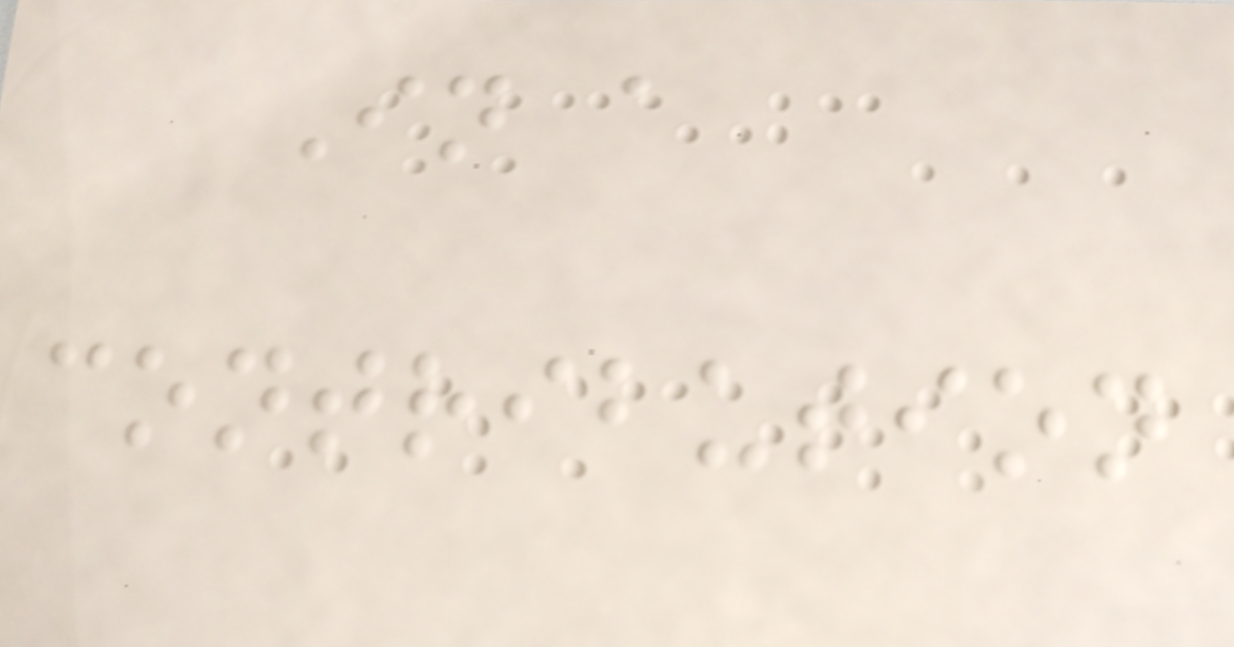In a
contribution
